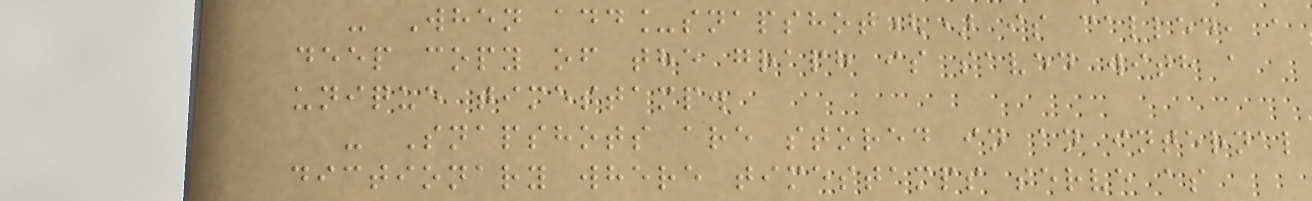- When add_snapshot() is called, a
deep copy of the graph is saved with a
unique timestamp.
- Snapshots are stored in an internal
dictionary where timestamps serve as
